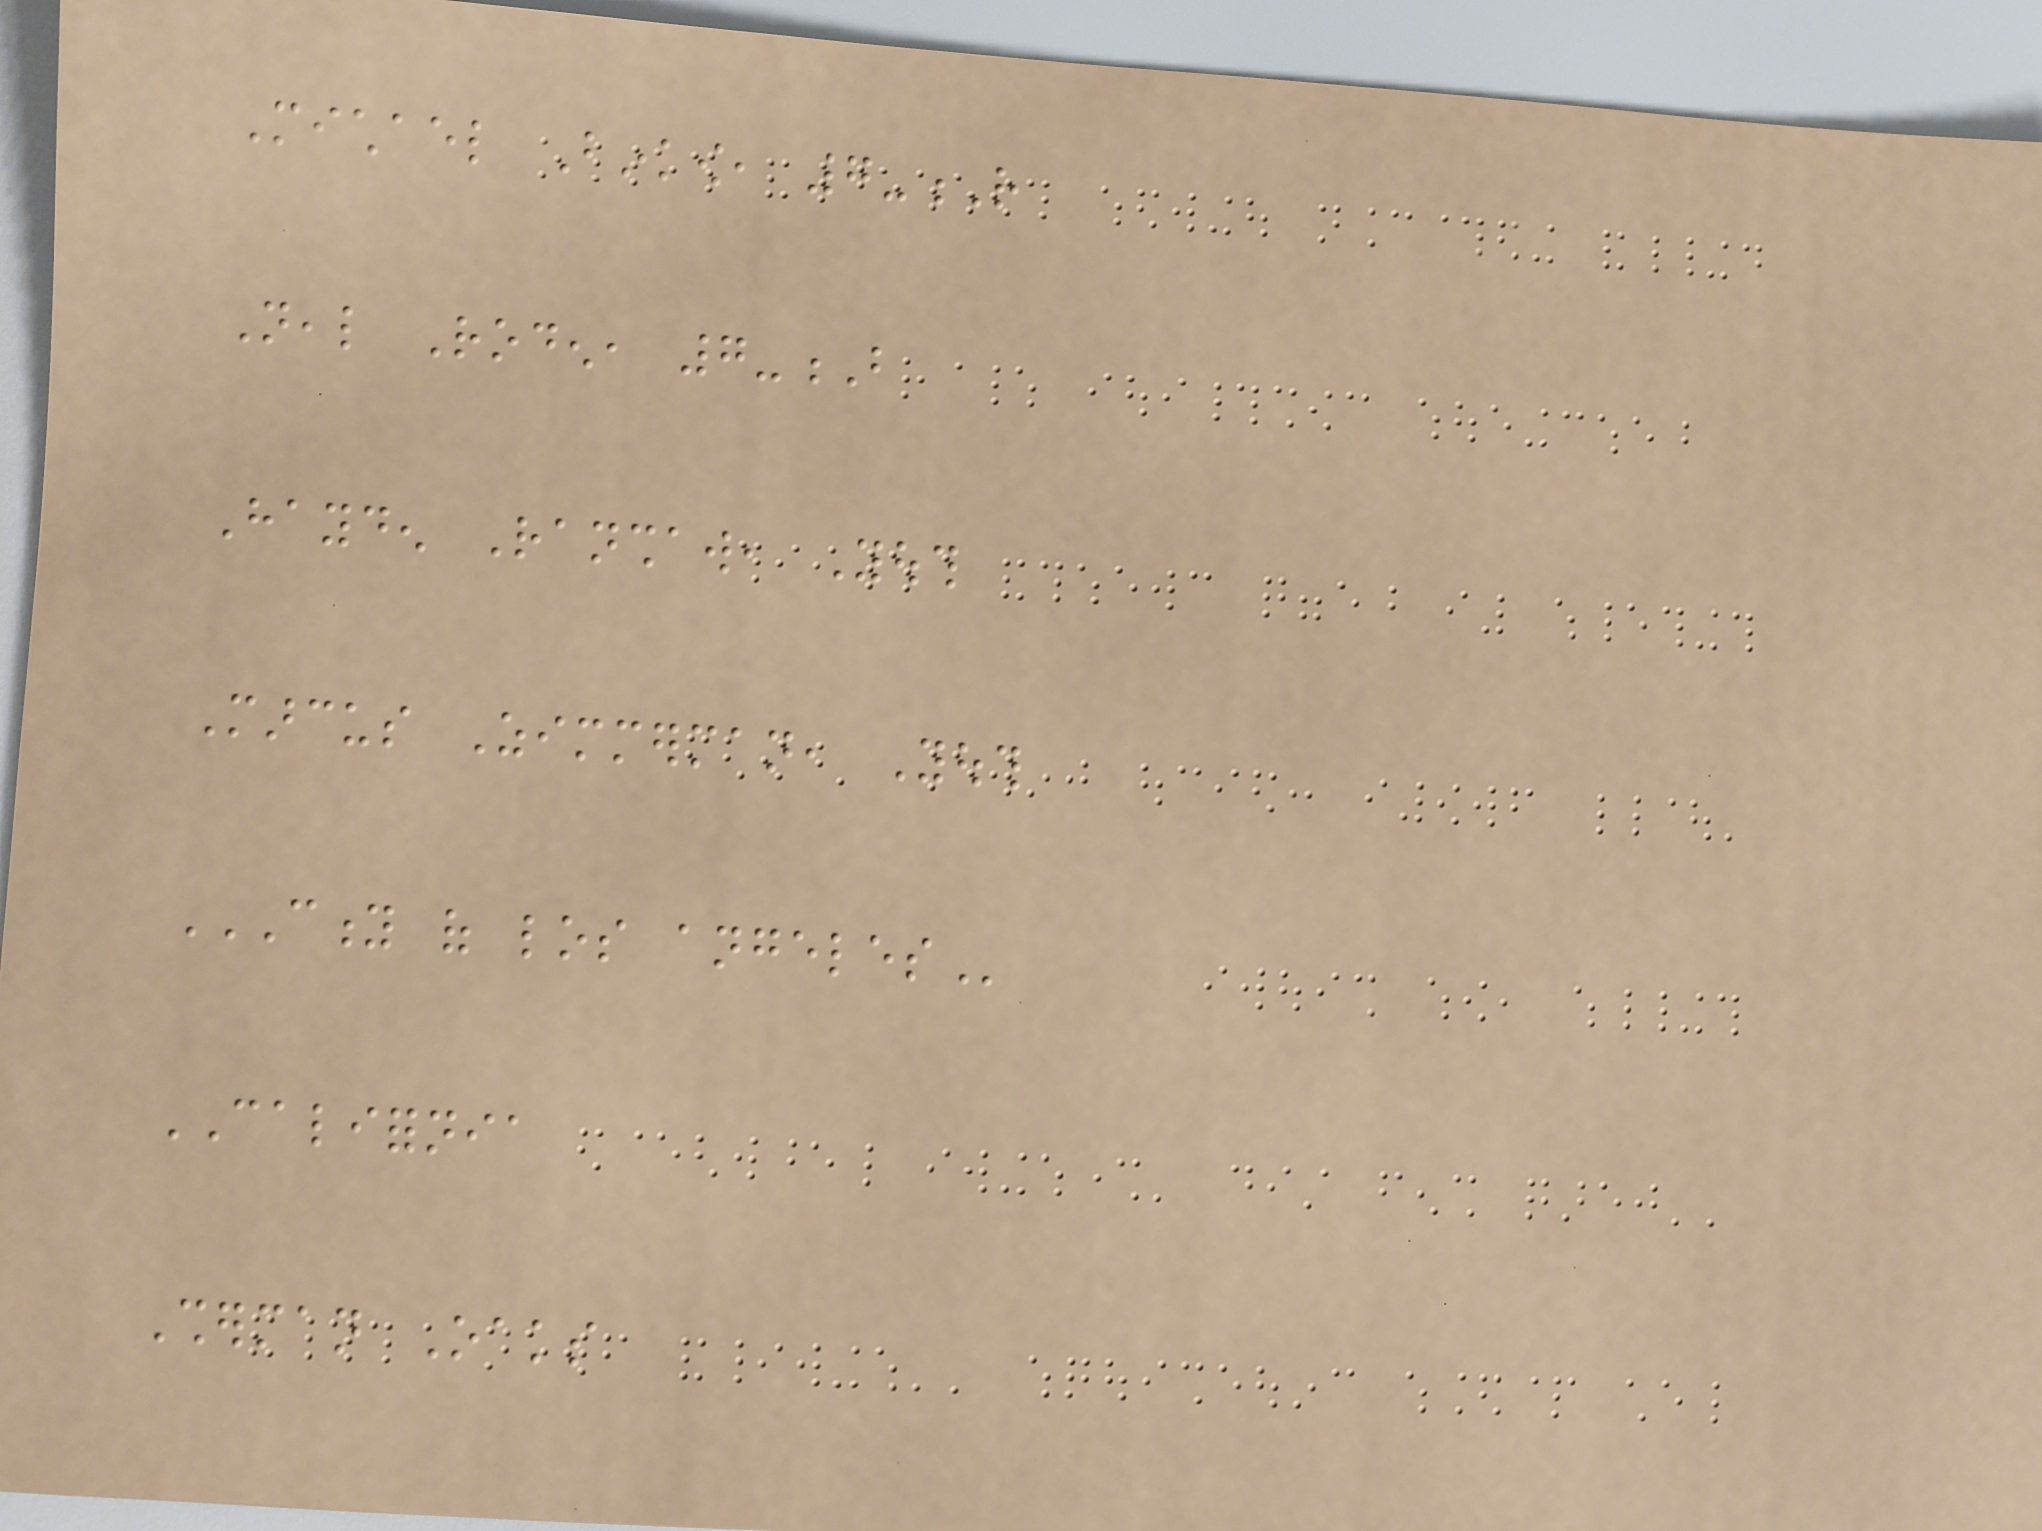Michael Binkow, 7-R
Neal Roden, 7-B
Hayden Ranshaw, Youth
Marcus Zimmerman, Youth
CITY OF LOS ANGELES
CALIFORNIA
Sherman Oaks
